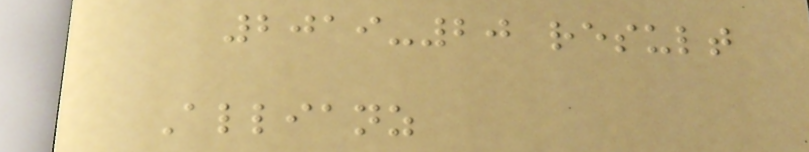2019-20 result
Allianz
